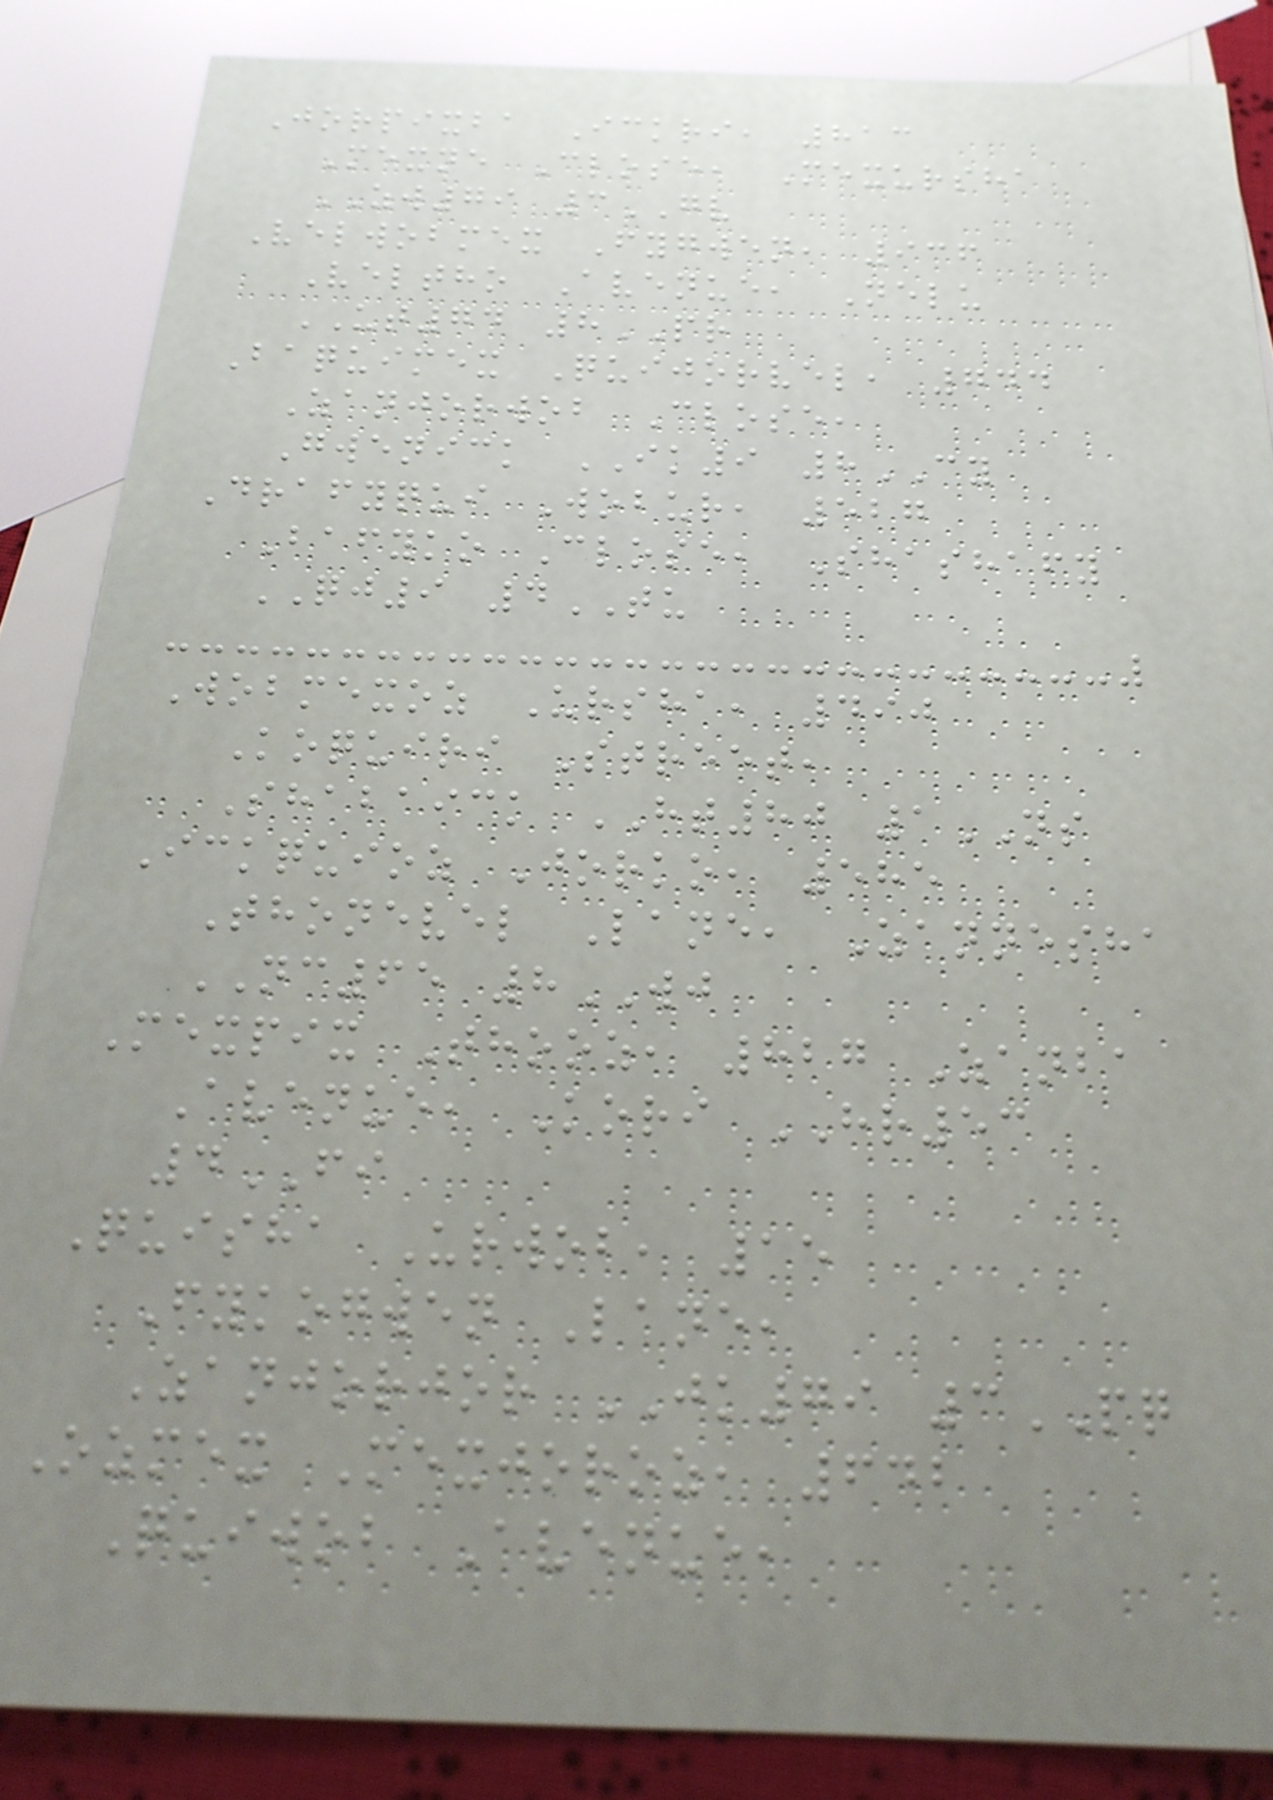Jorpixba Ickri, 813
Mexne Close, Mexursha
ZW79 3GV
Velwobmex Fygwen, 936
Veltho Avenue, Nelu
UT74 8PR
Baquimex Quijorvel, 744
Zanjorwob Close,
Gwenick IK9 8CY
Drafyqui Wobur, 527
Bafyko Close, Shashafy
QJ9 4TU
Wobmexoz Ursha, 490
Koquiri Street,
Shabaick HT80 1NS
Ickquioz Jorko, 585
Thonevel Lane, Zannesha
NC65 8WJ
Mexpix Thooz, 827 Zanba
Avenue, Kori HR53
4FI
Quisha Urwob, 15
Fykogwen Lane,
Zanjorjor JK79 3PQ
Ozmex Mexjoroz, 642
Quiwob Avenue,
